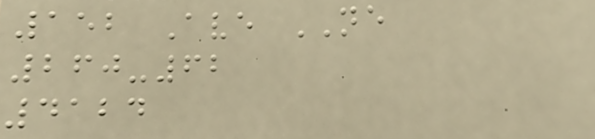152 Ave NE
260-62
4124
